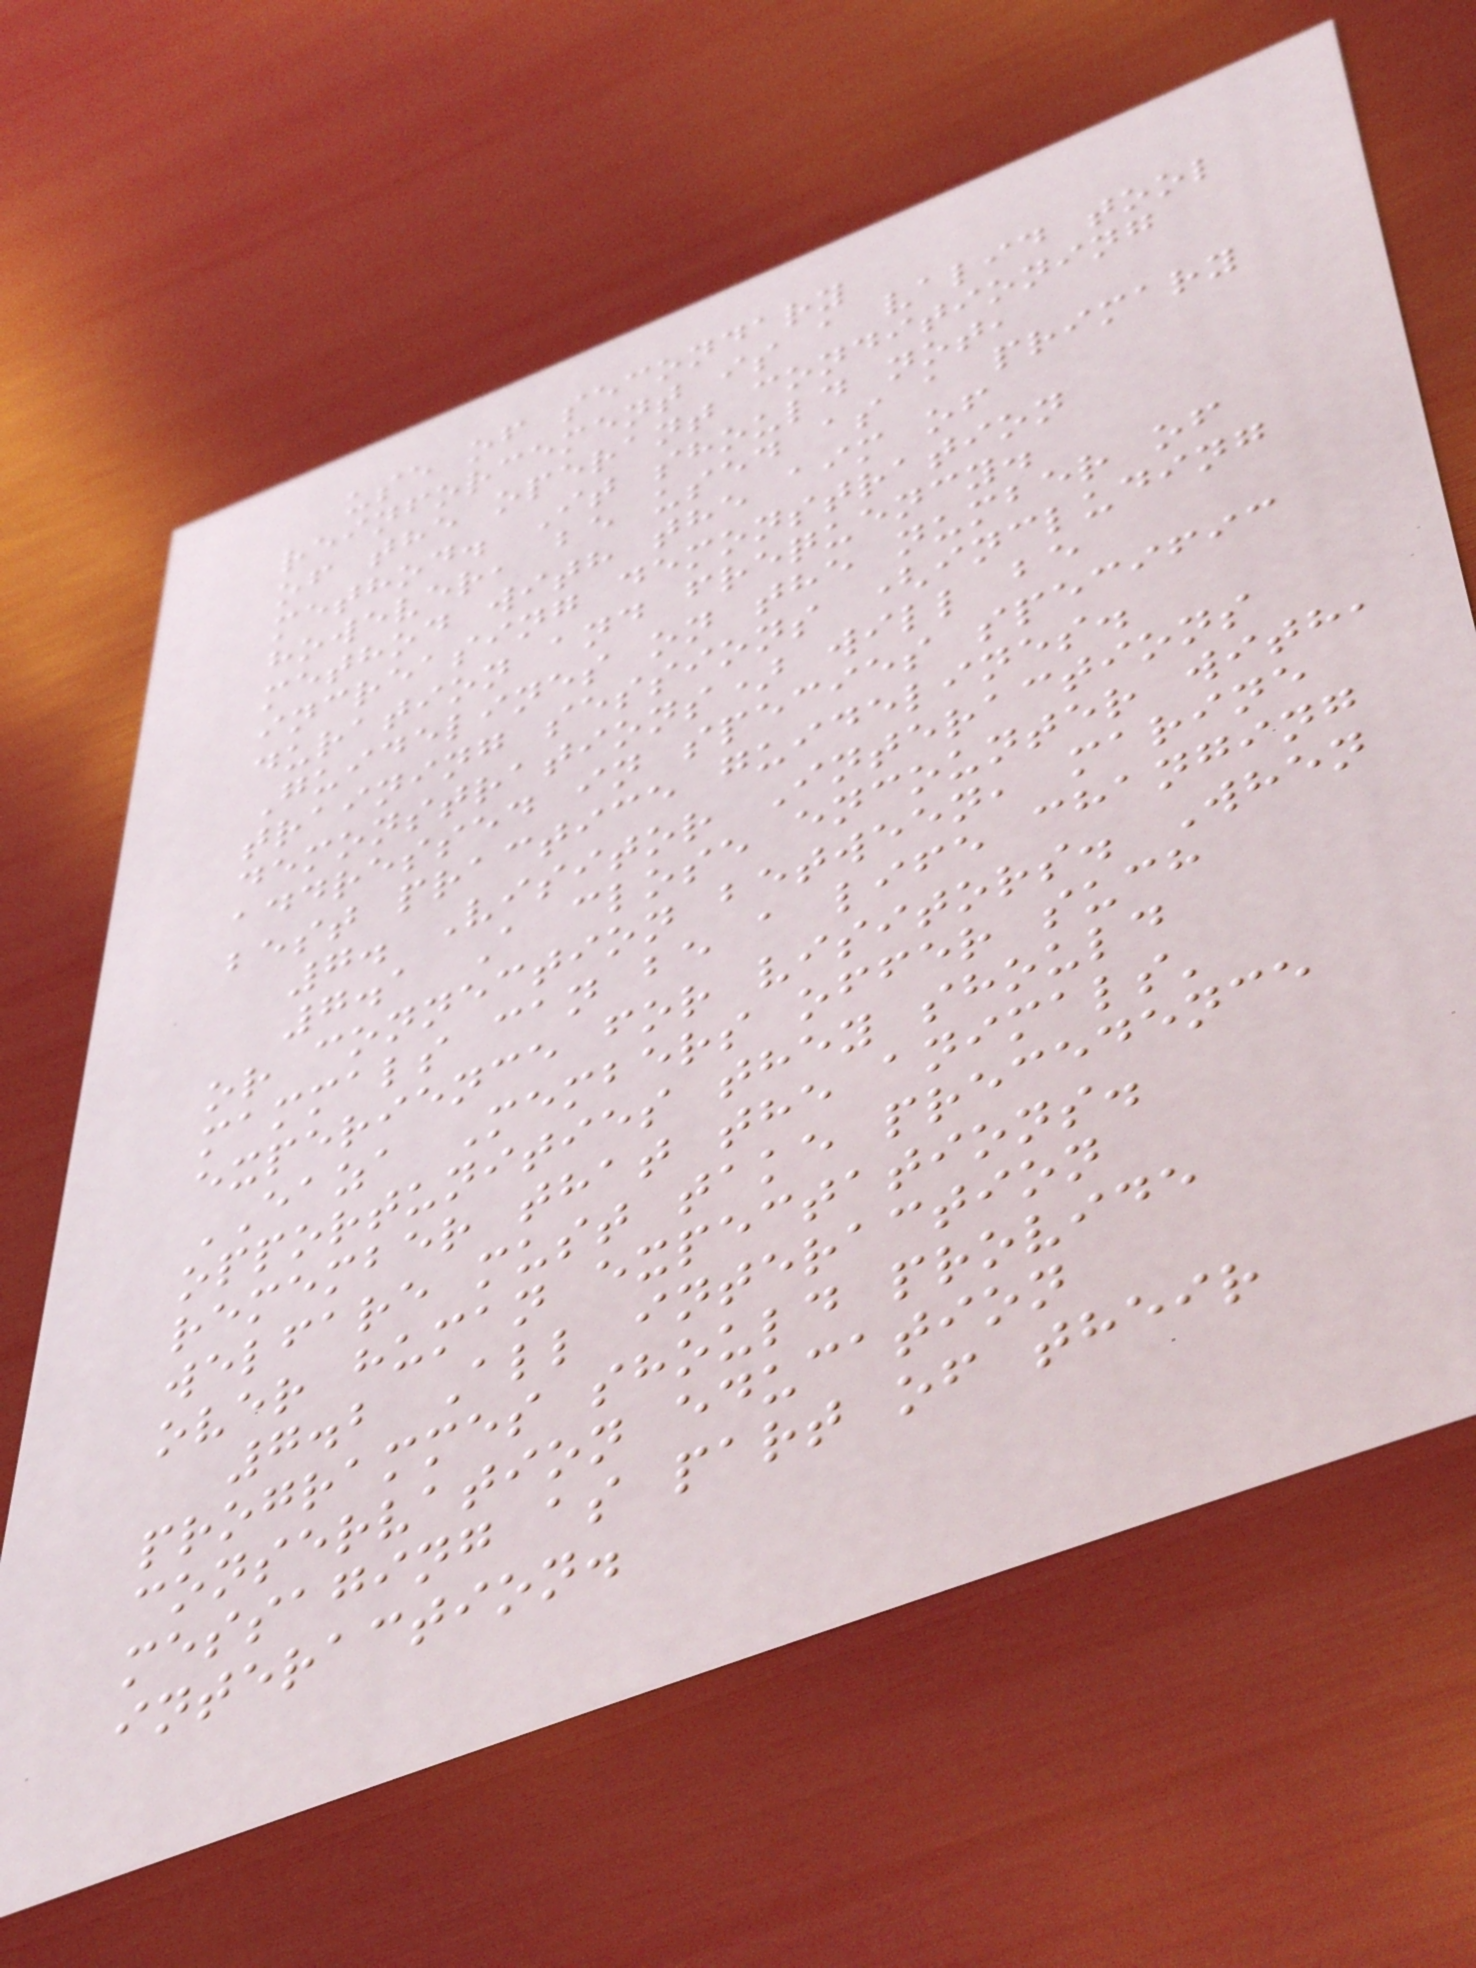use of secondary
reinforcement is a valid tool
of the operant conditioning
method. It should not,
however, be used as a primary
method with the aim of
increasing demonstration
duration and frequency.
Guidelines on the number of
training sessions (including
demonstrations) will be
addressed in species specific
best practice guidelines.
7. Visitor Interactions
7.1 A close encounter with,
or connection between, marine
mammals can be a life changing
experience for visitors. When
EAZA Members offer such
opportunities they should
remember that the animals'
welfare must take precedence
over human expectations.
7.2 All interaction
programmes should provide
conservation education
messaging as part of their
interaction.
